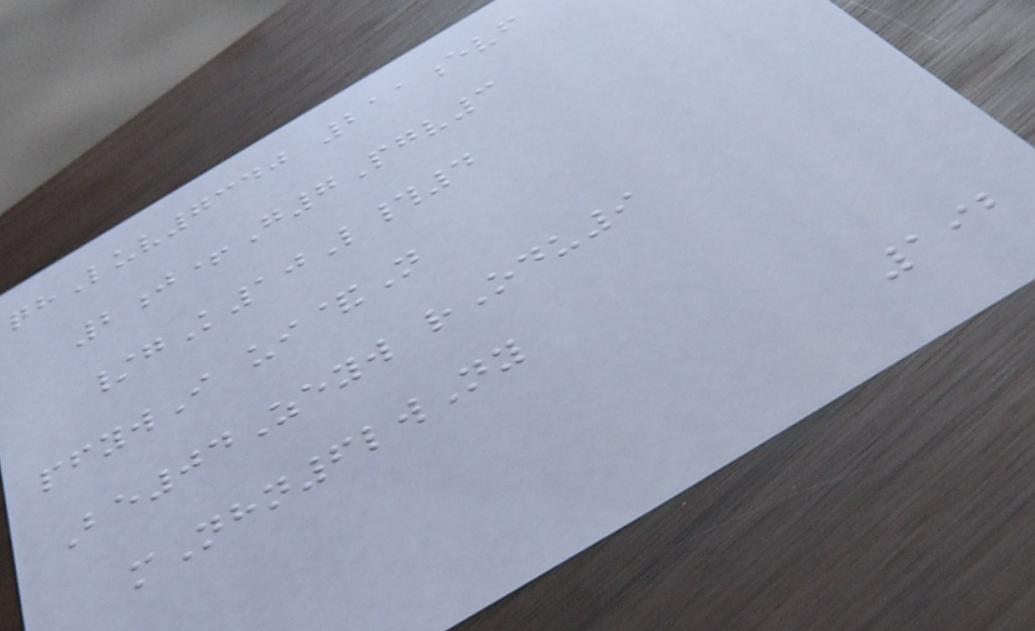qhLuv7340 211evf
2j+G7Pgv3
/gK10L#4
pfywI ui&N
Be04Zeyw rOdu9
mNhn6lwNy
192
